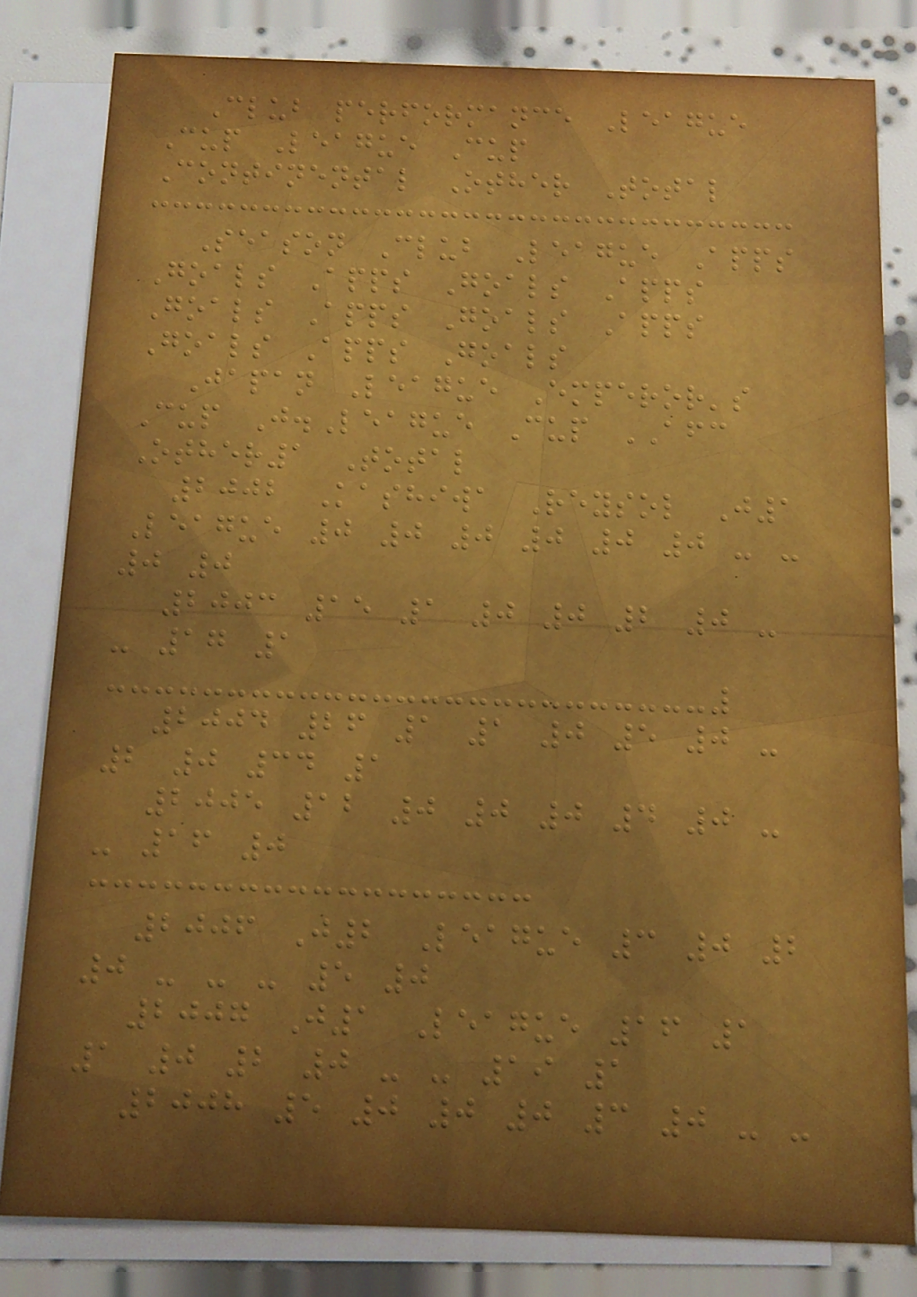Club performance League
Cup League Cup
Continental Other Total
Season Club League Apps
Goals Apps Goals Apps
Goals Apps Goals Apps
Goals Apps Goals
Japan League Emperor's
Cup J.League Cup AFC
Other1 Total
2002 Kashiwa Reysol J1
League 0 0 0 0 0 0 - -
0 0
2003 15 1 0 0 2 0 -
- 17 1
2004 26 1 1 0 5 0 -
2 0 34 1
2005 12 0 0 0 4 0 -
- 16 0
2006 J2 League 3 0 2
0 - - - 5 0
2007 J1 League 16 1
1 0 2 0 - - 19 1
2008 5 0 0 0 3 0 - -
